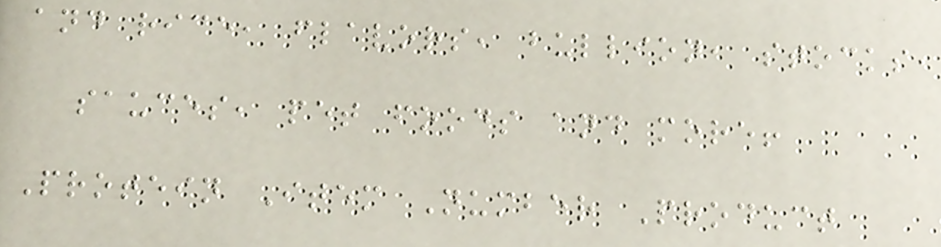and rice, flavors, bullion, stocks,
sauces, pet foods and more!
Protein Item Number Product
